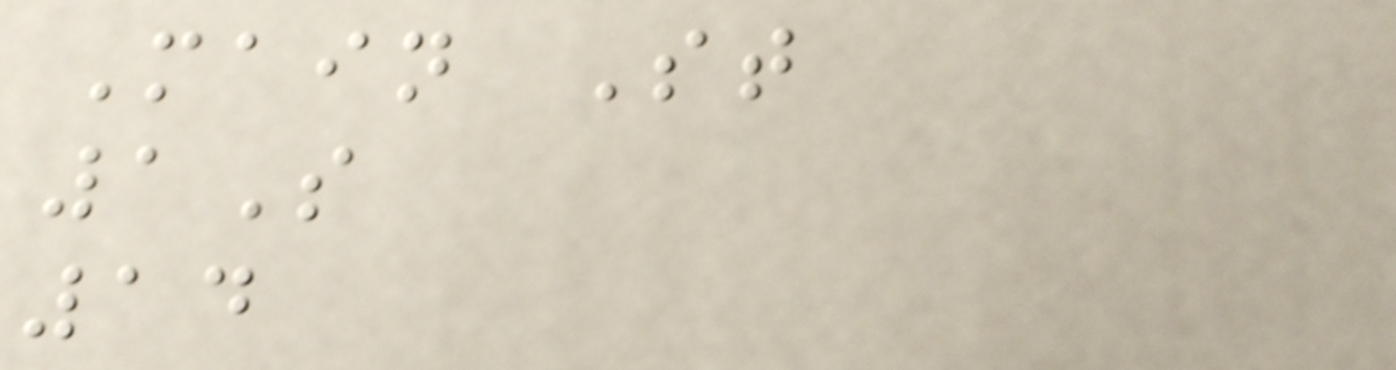Main St
1S
14
